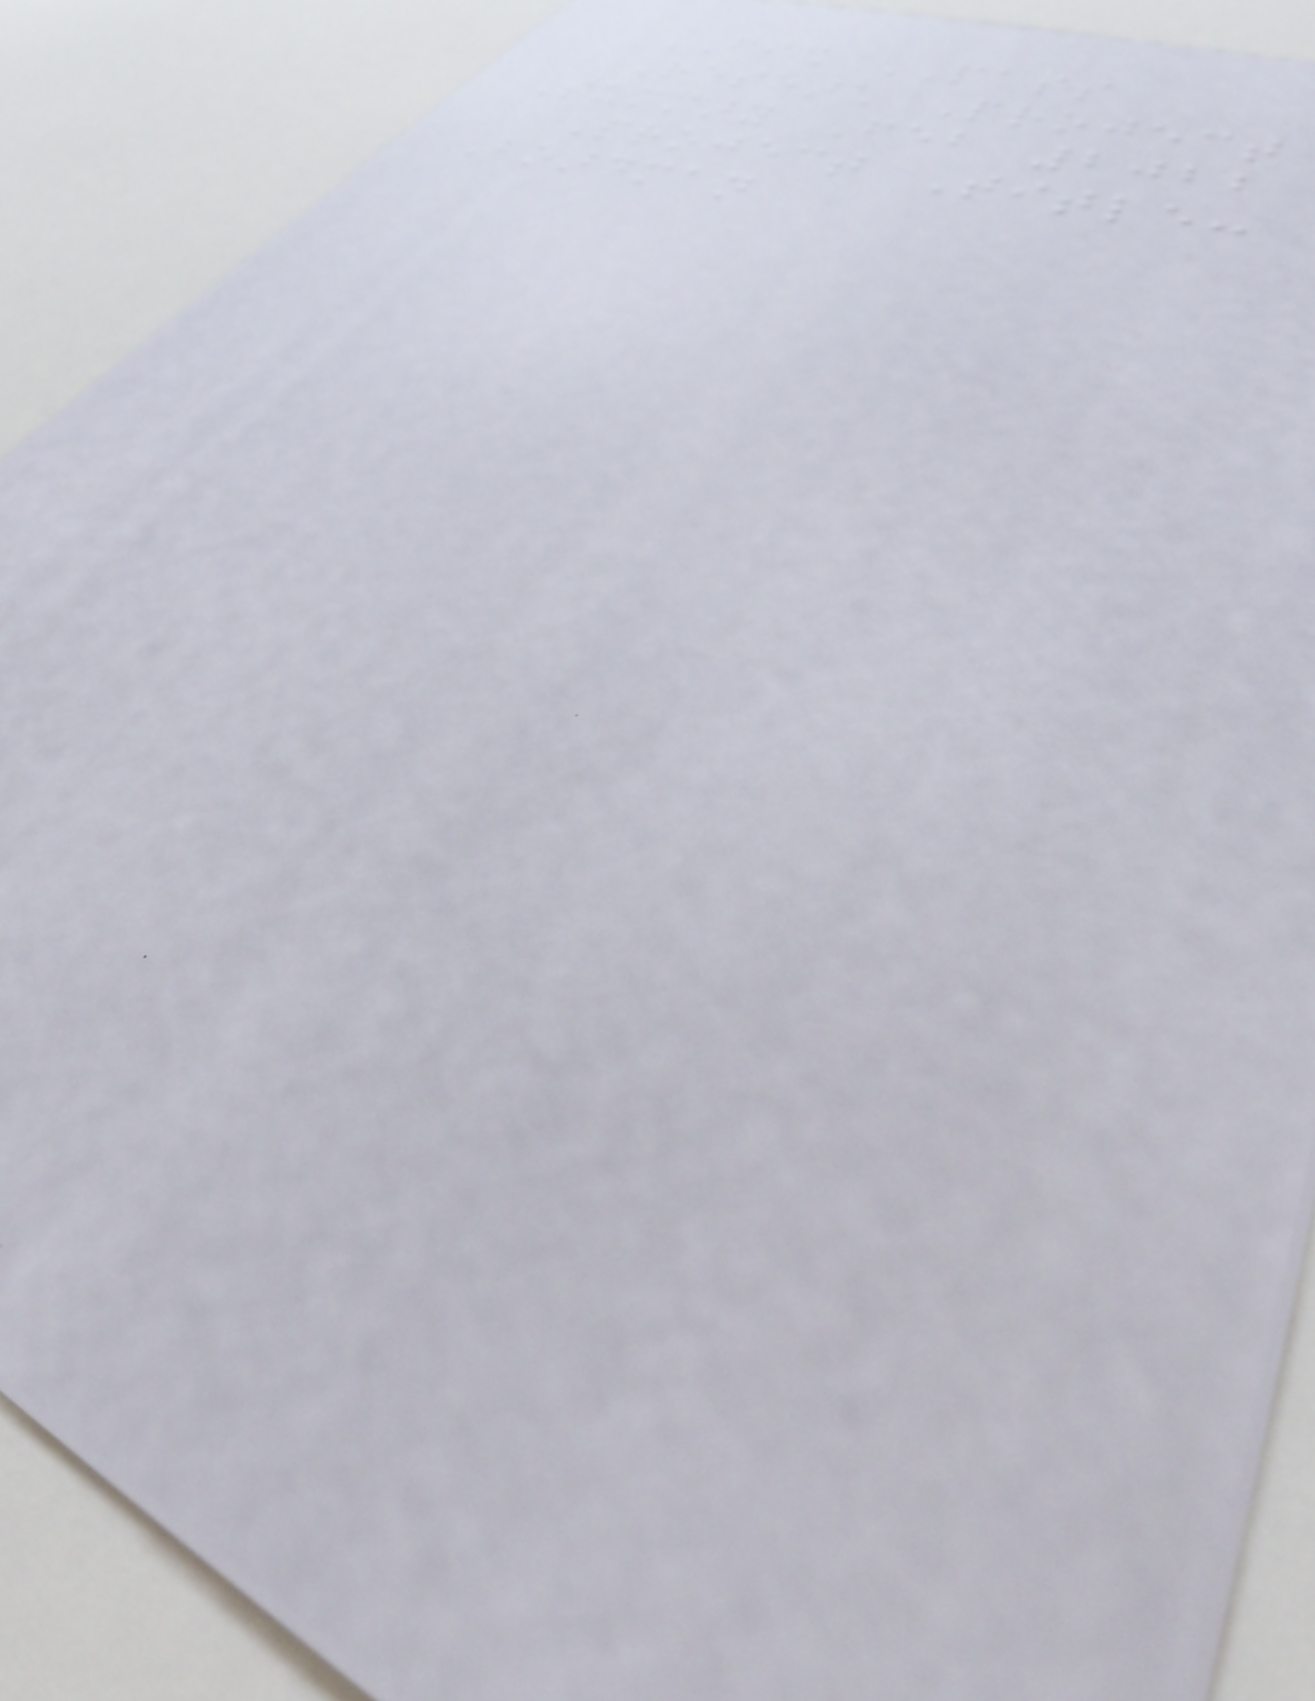FISH PASS
Research Project
Summary Feb 2022
Project Title:
Boardman
